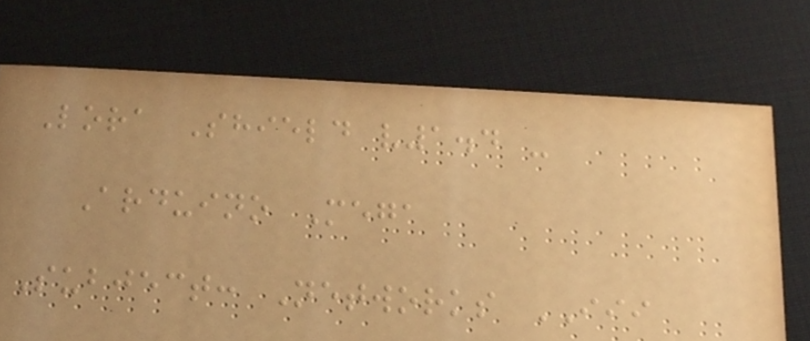Lora Shield v1.4 -
Arduino Mega
Subject: Networks III
